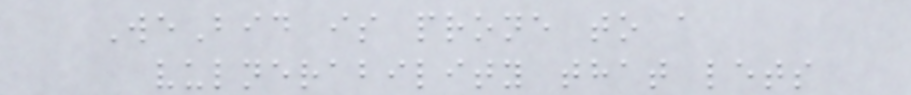WeBid is prone to a
vulnerability that lets
